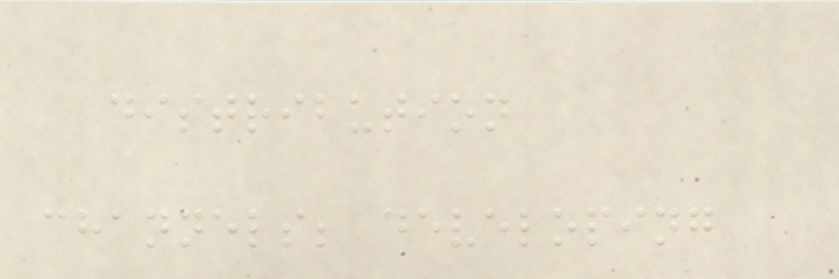distribution
channels; developing
